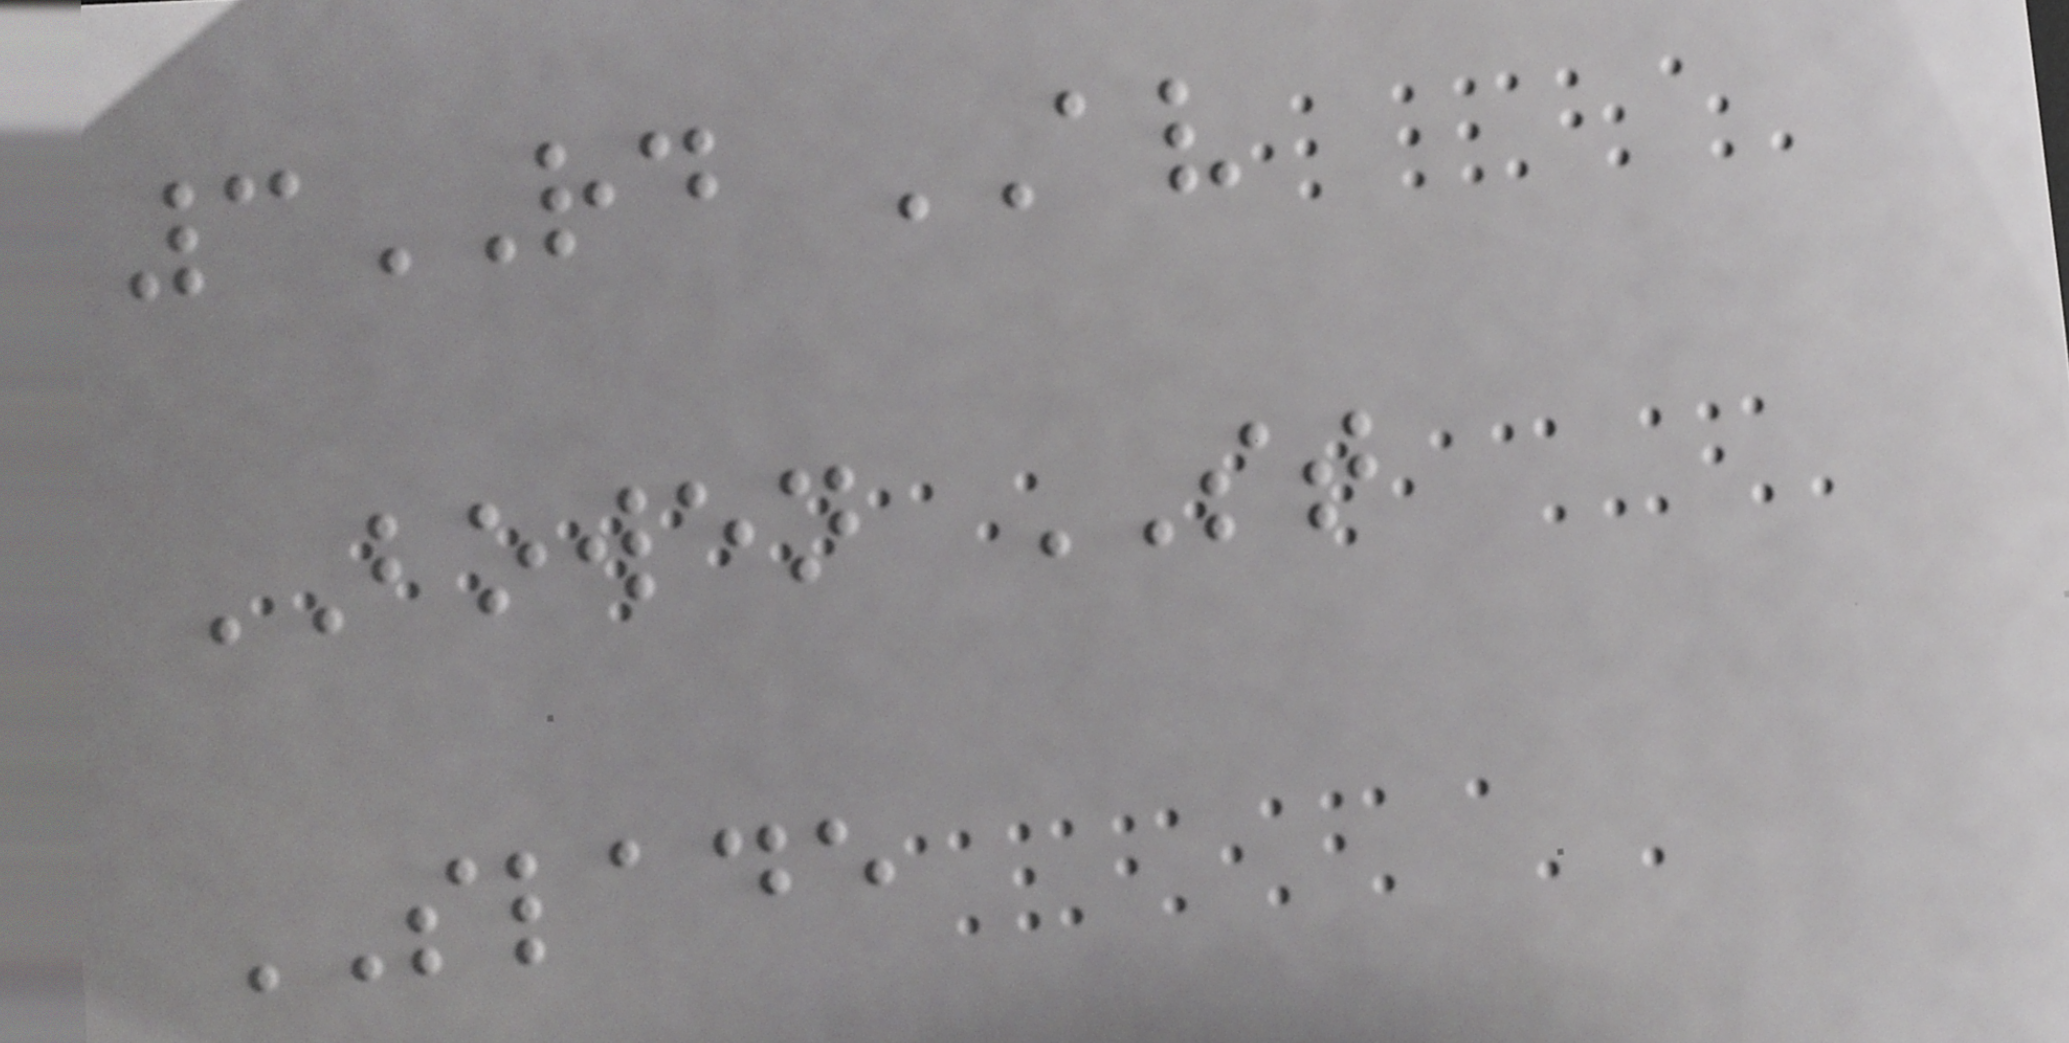3RD AV
BOWEN ST
SLADE
